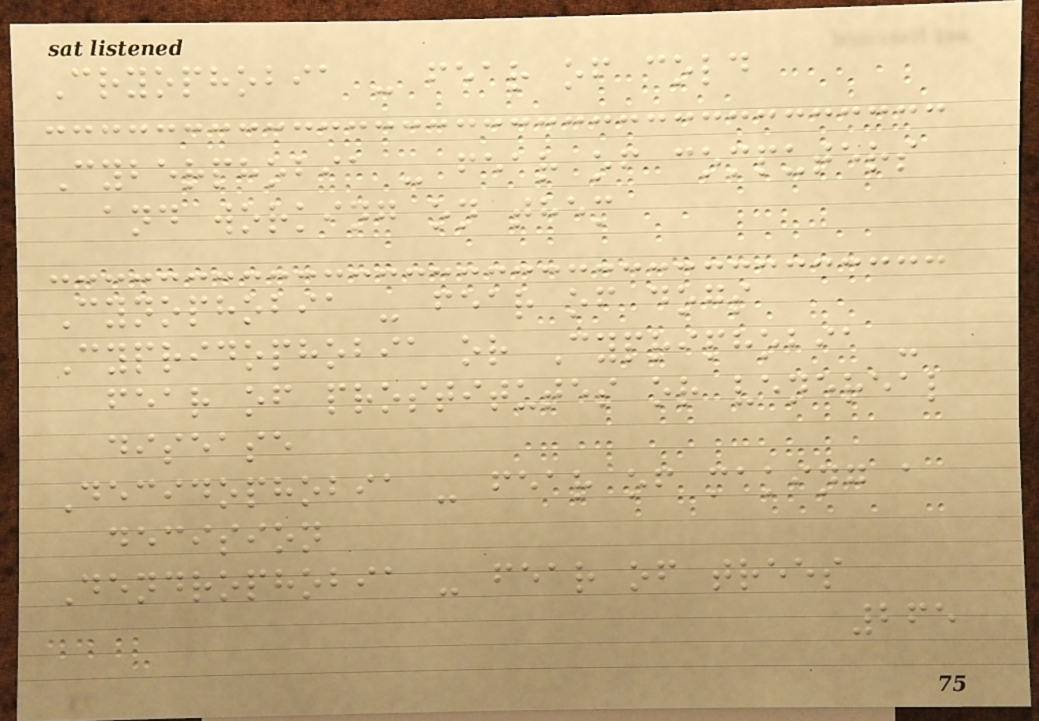Cryophobia - fear of cold
Cyberphobia - fear of computers
and working on them
Cynophobia - fear of dogs
Cypridophobia or Cypriphobia -
fear of prostitutes or venereal
disease
Decidophobia - fear of making a
decision
Dendrophobia - fear of trees
265
